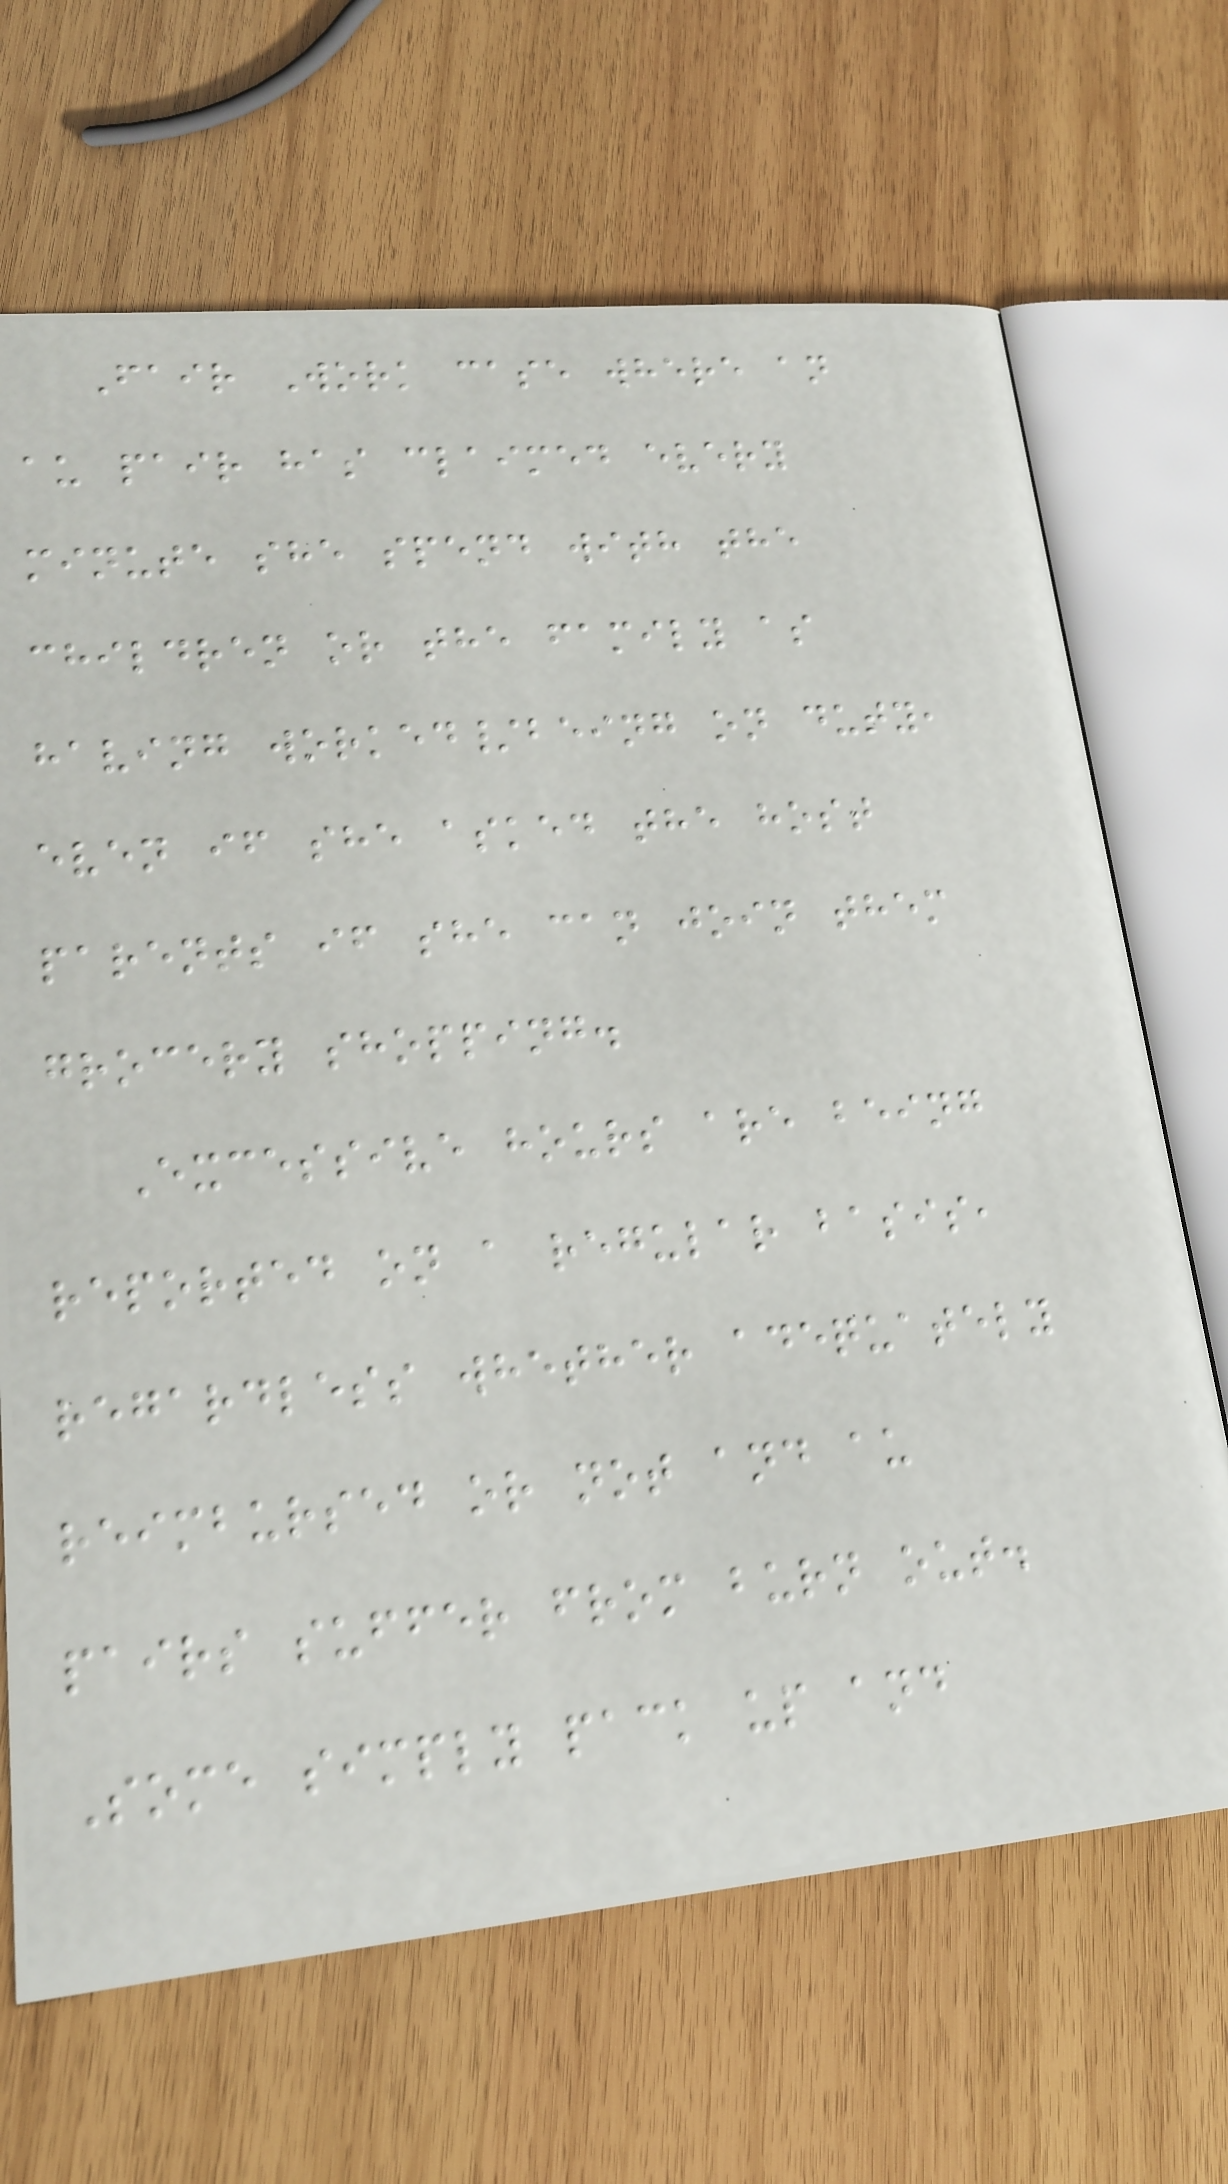Fair Work case where an
au pair has claimed every
minute she spend with the
children or the family as
having worked/being on duty,
even if she asked the host
parents if she can join them
grocery shopping.
Excessive hours are being
reported on a regular basis,
regardless whether adequately
reimbursed or not and au
pairs suffer from burn out.
Some simply pack up and
